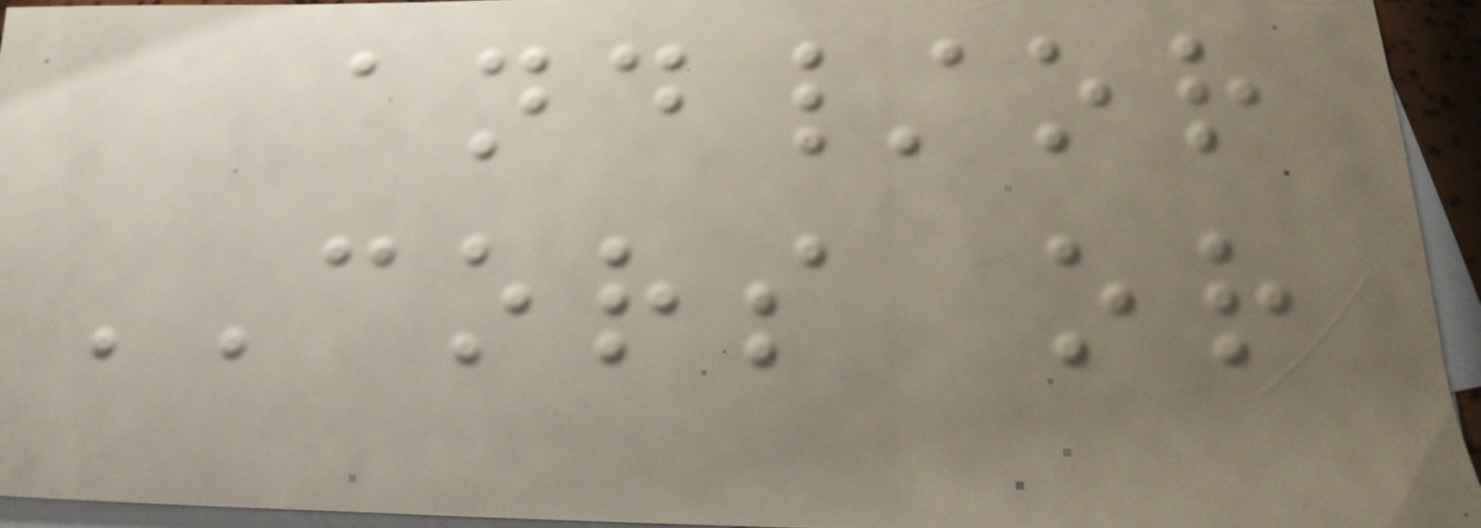and/or
CORS or
